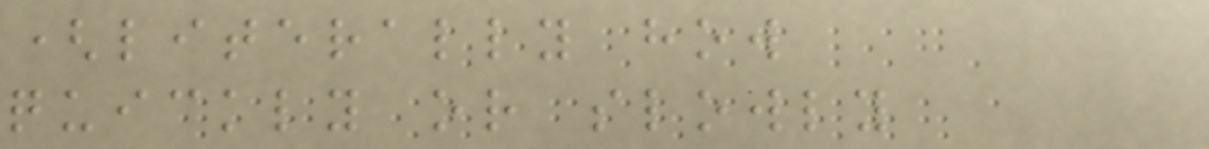(literally how
quickly or slowly
